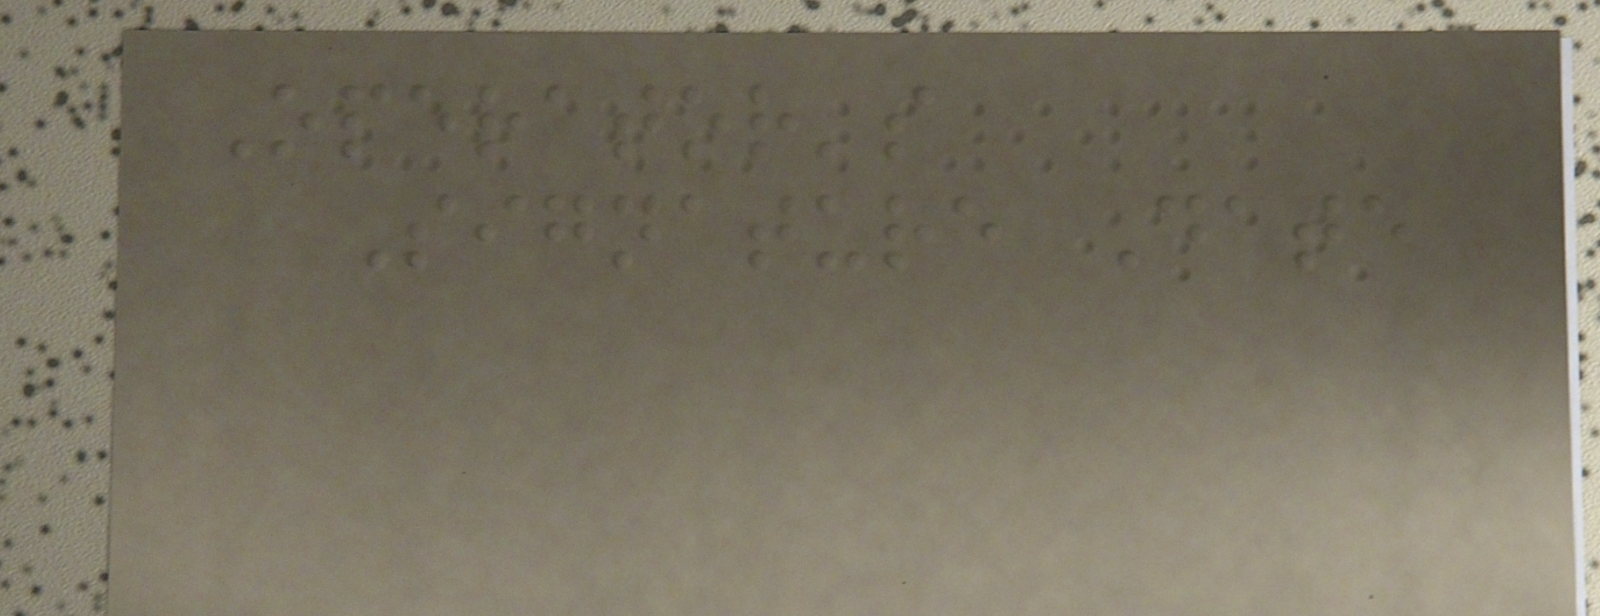Operator's
Signature Date
